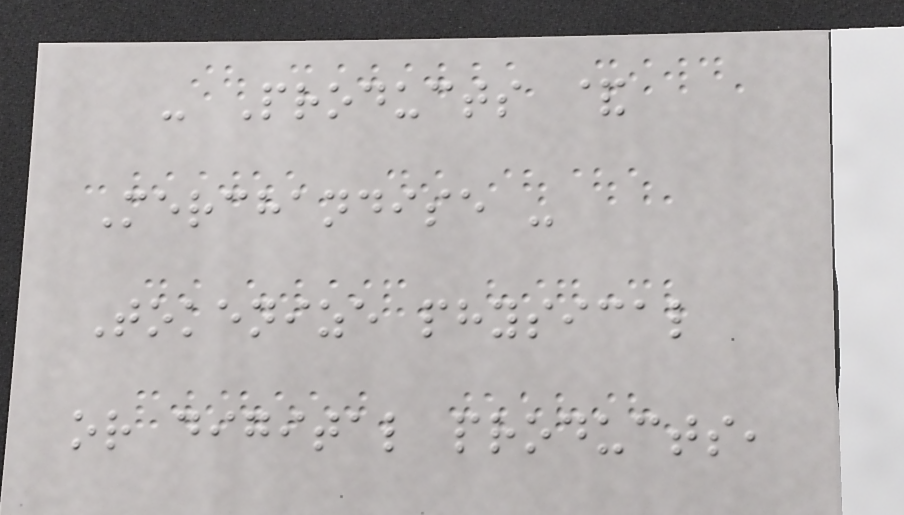- Products &
Merchandise -
Tokenize physical
or digital products,
